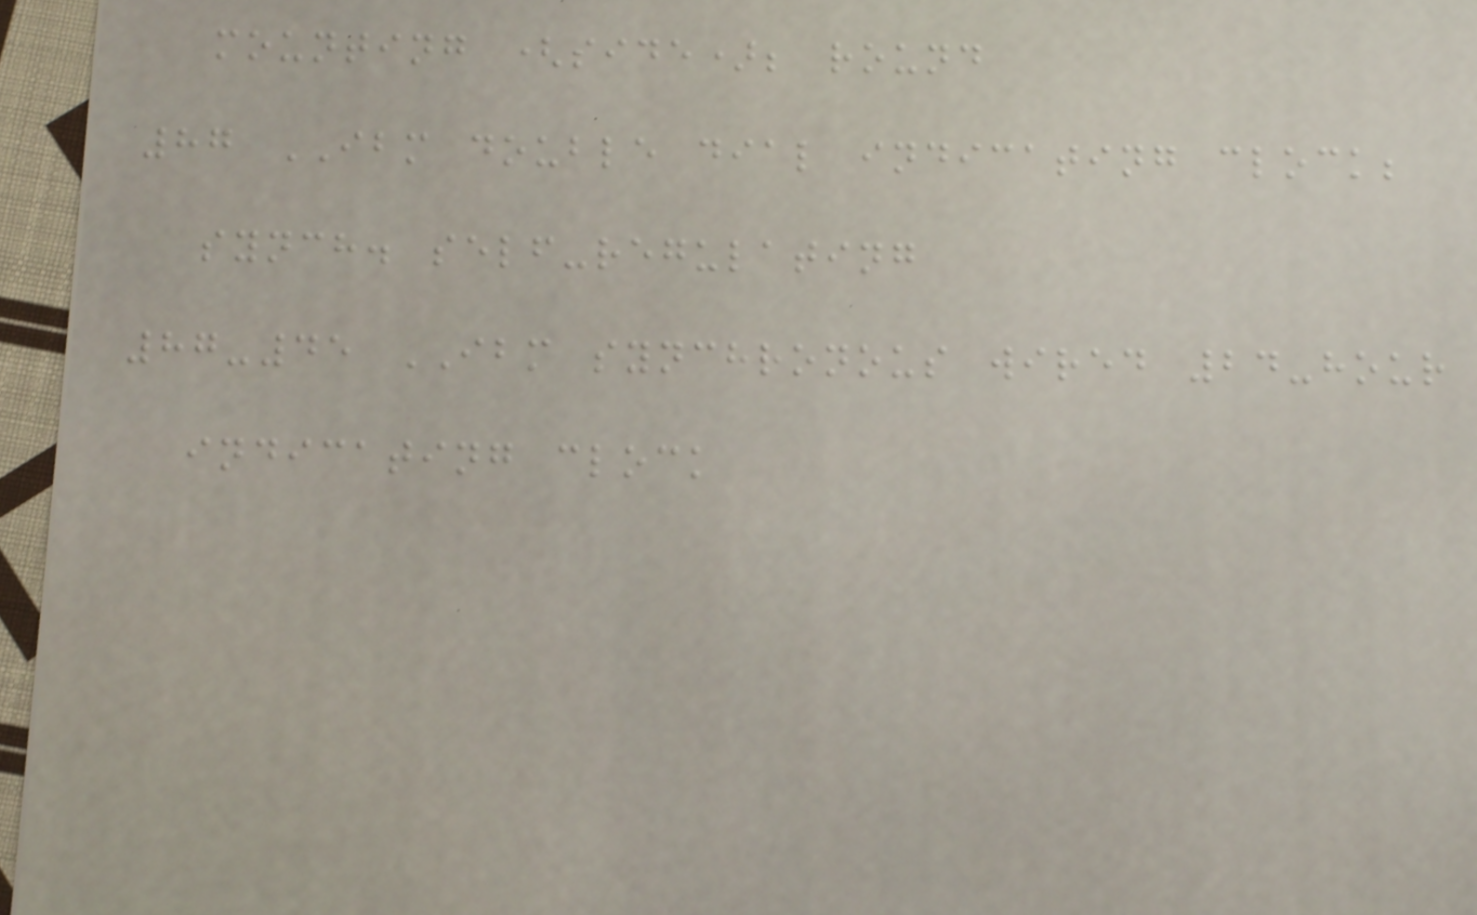mounting (side); round
87 IBM double dial indicating clock;
synch. self-regulating
87-45 IBM synchronous wired 24-hour
indicating clock
